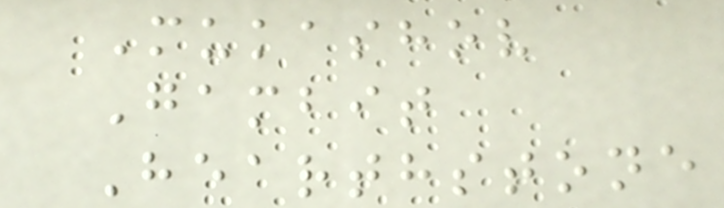Mukashov
Gambit
Hearthstone
